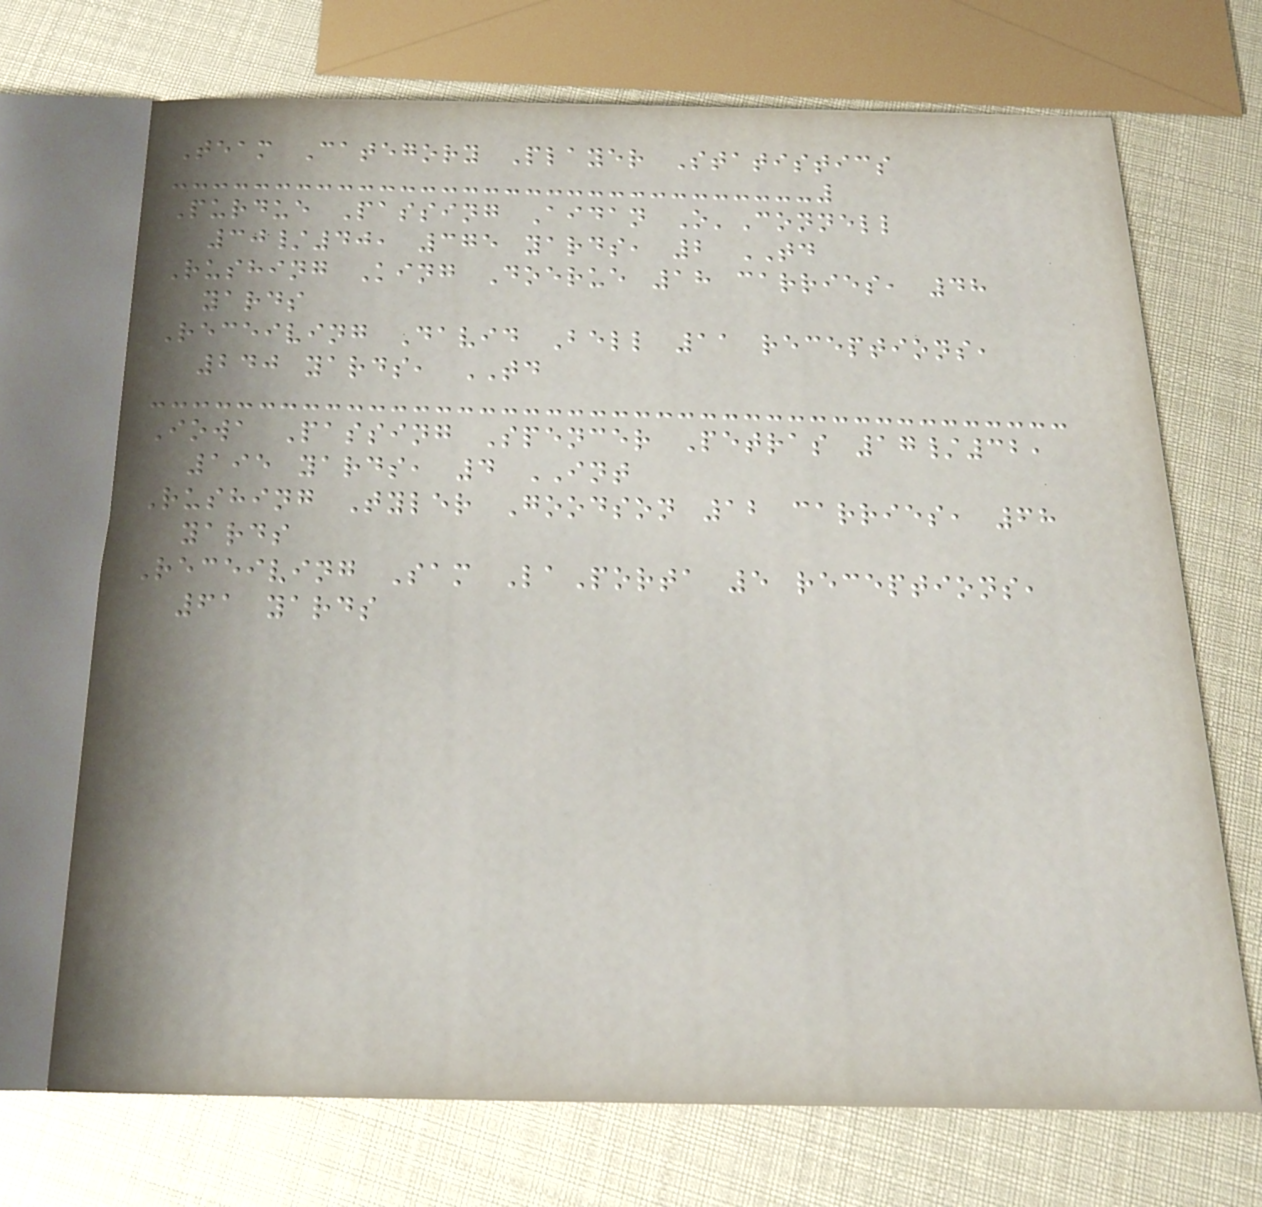Team Category Player Statistics
Purdue Passing Aidan O'Connell
30/40, 375 yards, 2 TD
Rushing King Doerue 18 carries, 48
yards
Receiving David Bell 11 receptions,
240 yards, TD
Iowa Passing Spencer Petras 17/32,
195 yards, 4 INT
Rushing Tyler Goodson 12 carries, 68
yards
Receiving Sam LaPorta 5 receptions,
61 yards
